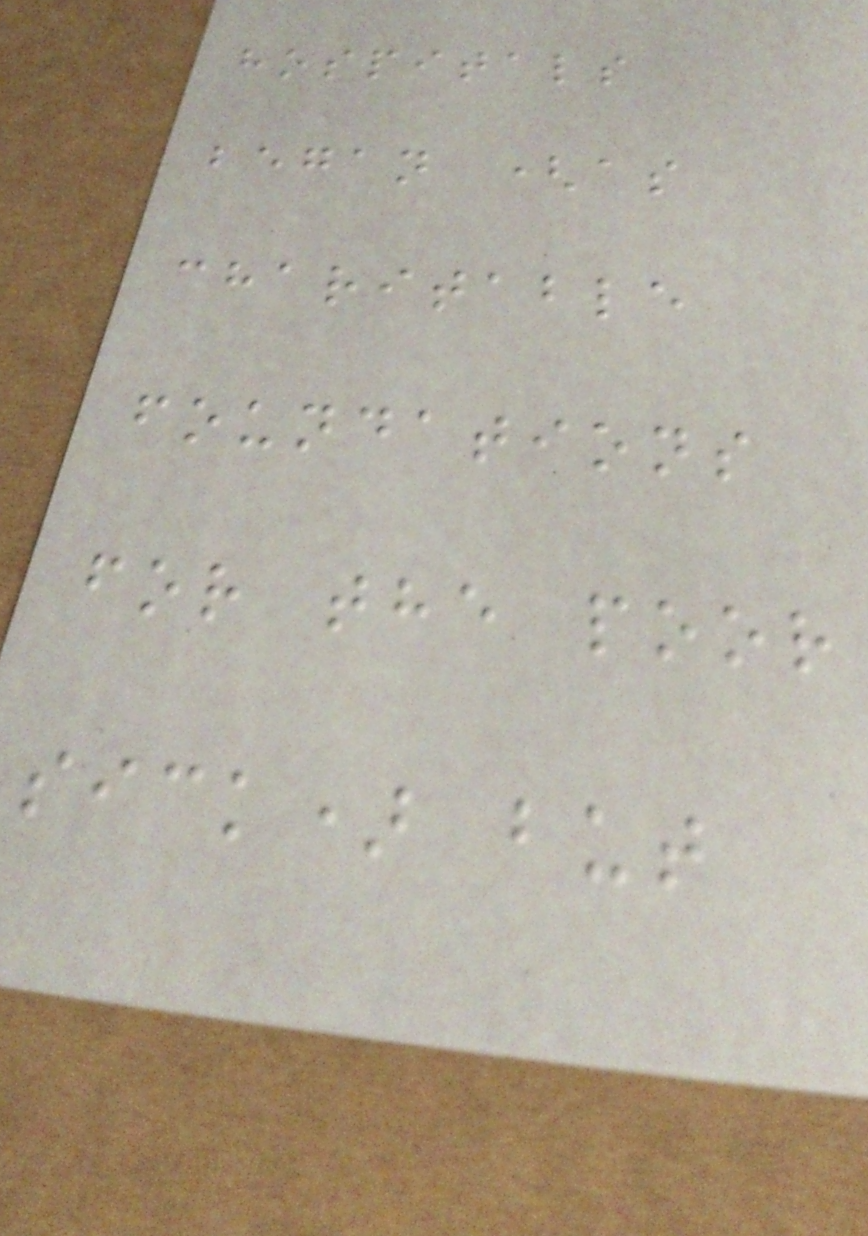hospitals
began (as
charitable
foundations
for the poor
sick) but
